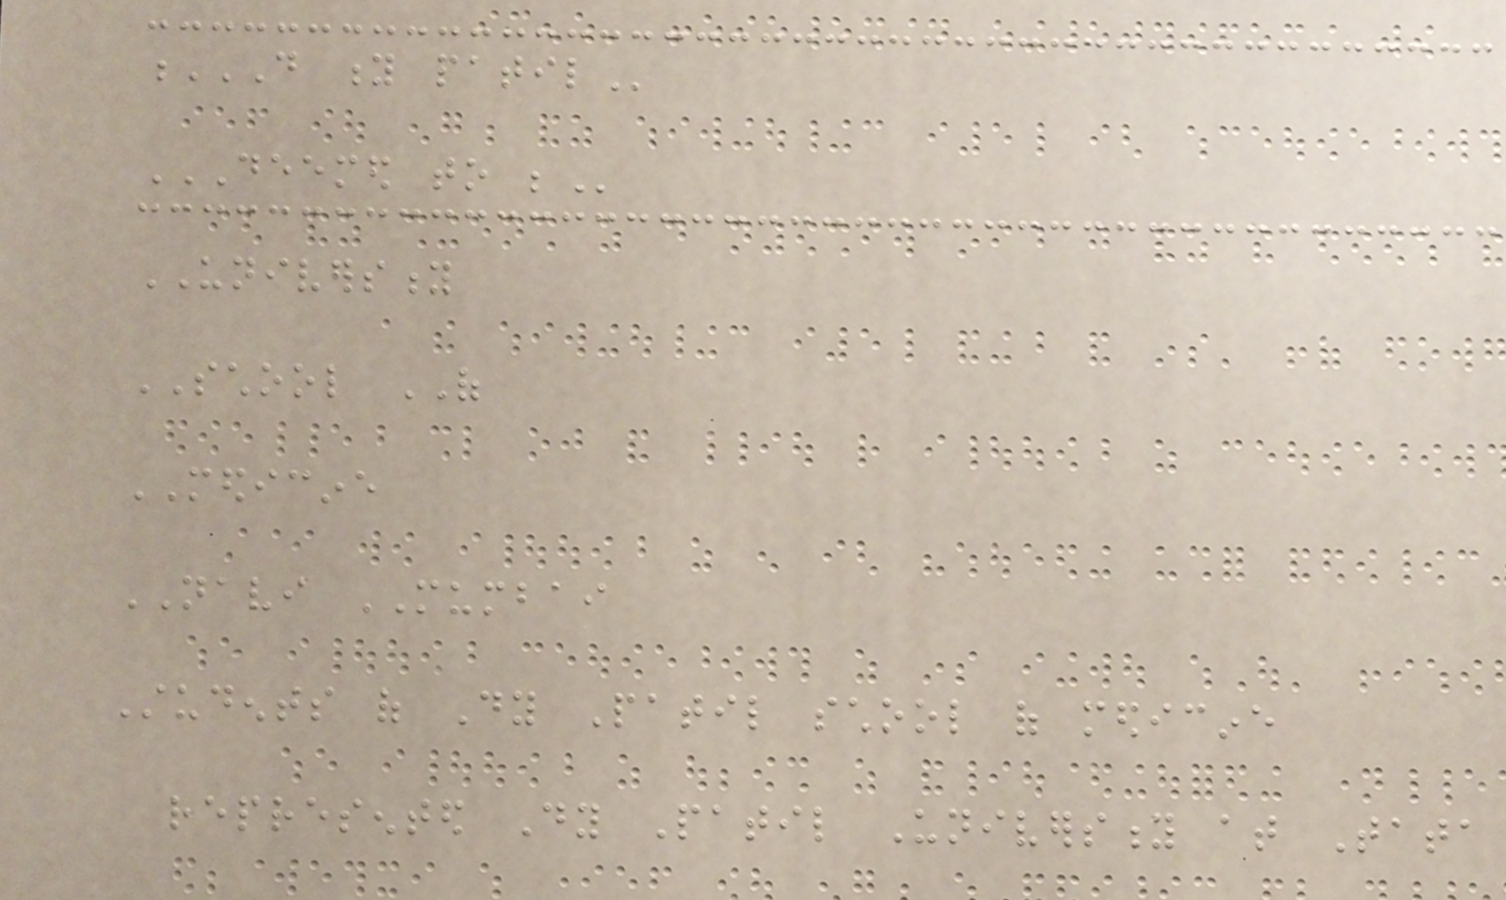D Y PATIL
DEEMED TO BE
UNIVERSITY
SCHOOL OF
MEDICINE
NAVI MUMBAI
Students of Dy Patil school of medicine
represented Dy Patil University at Tata
